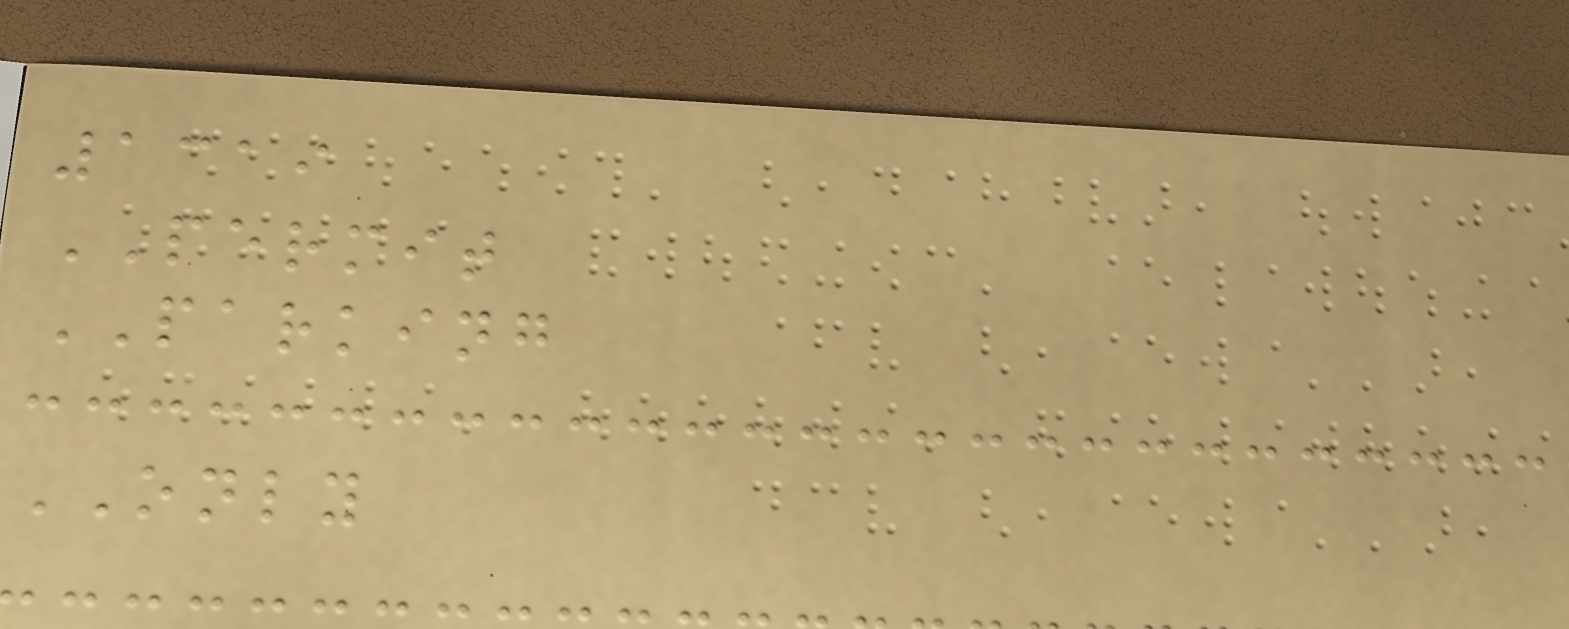1319
PERMIT
PARKING
ONLY
